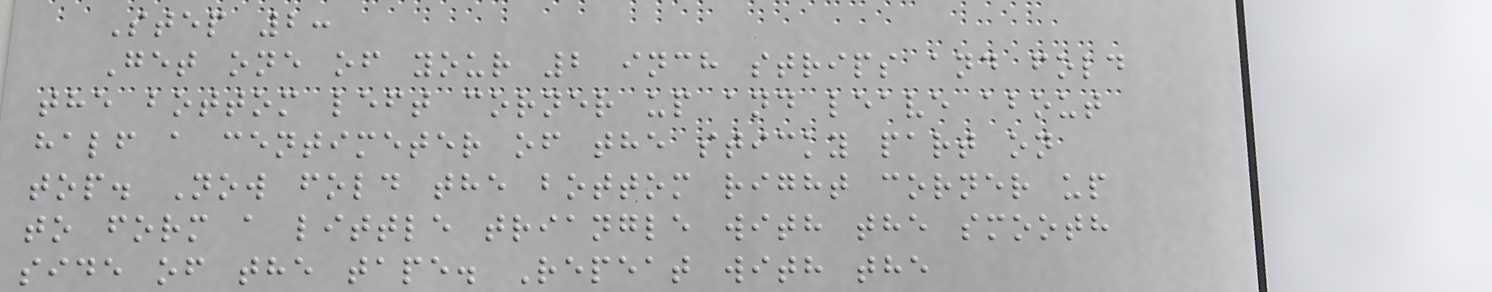Step 2:
Get one of your 2 inch strips and fold
the bottom left corner up and leave about
half a centimeter of the sticky part on
top. Now fold the bottom right corner up
to form a little triangle with the smooth
side of the tape. Repeat with the
